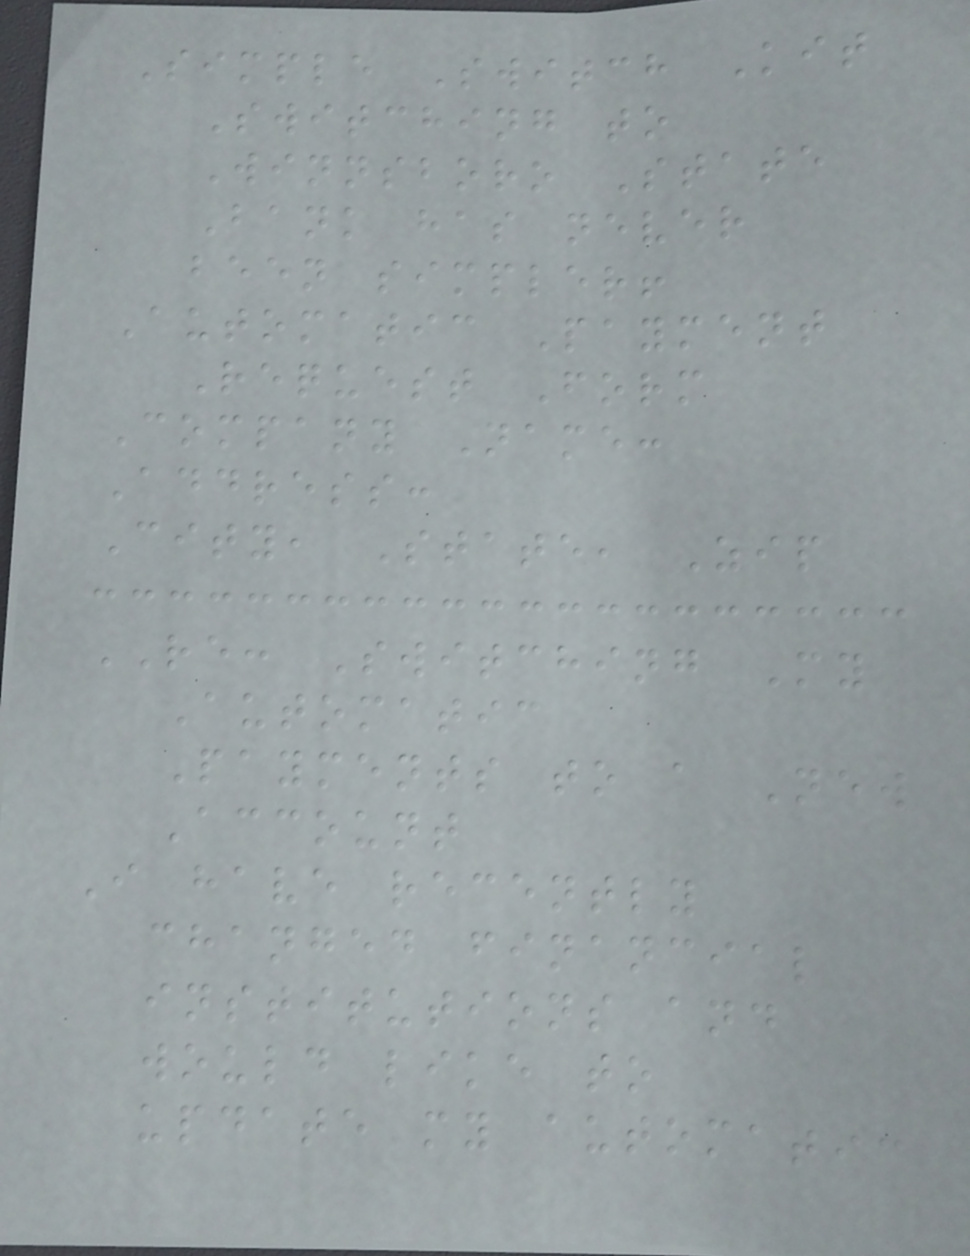Simple Switch Kit
Switching to
Winnsboro State
Bank has never
been simpler!
Automatic Payment
Request Form
Company Name:
Address:
City, State, Zip
RE: Switching My
Automatic
Payments to a New
Account
I have recently
changed financial
institutions and
would like to
update my automatic
